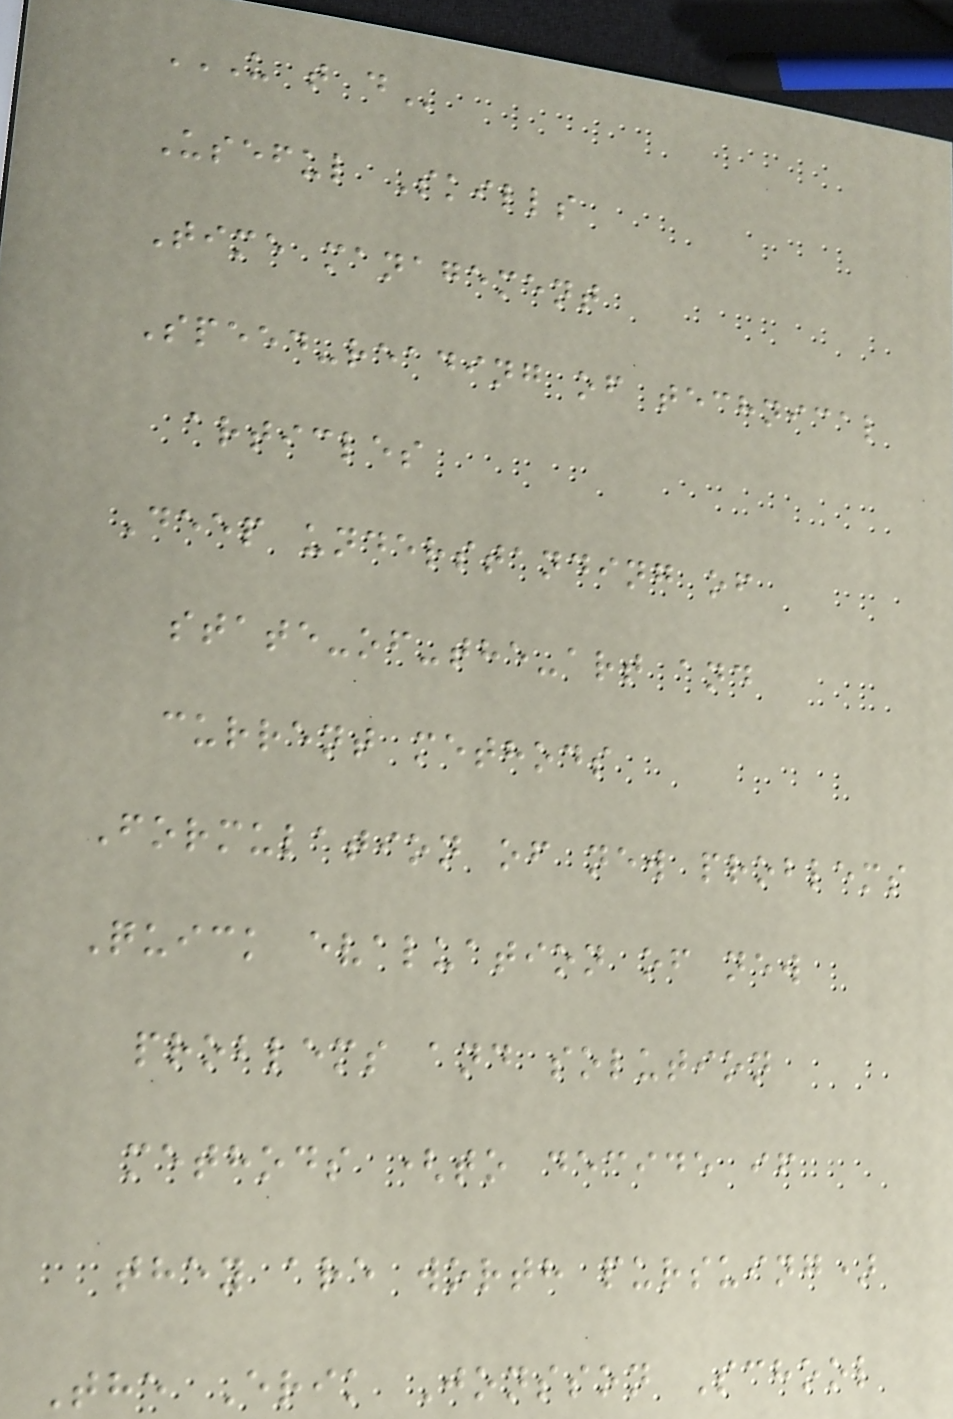U T D
Useful Skills
Time management
Speed-reading of technical
articles
Deep understanding of
state-of-the-art and
current methods
Formulation of new problems
Quick evaluation of new
problems and solution
methods (to decide if
they are worth pursuing)
The Erik Jonsson School
